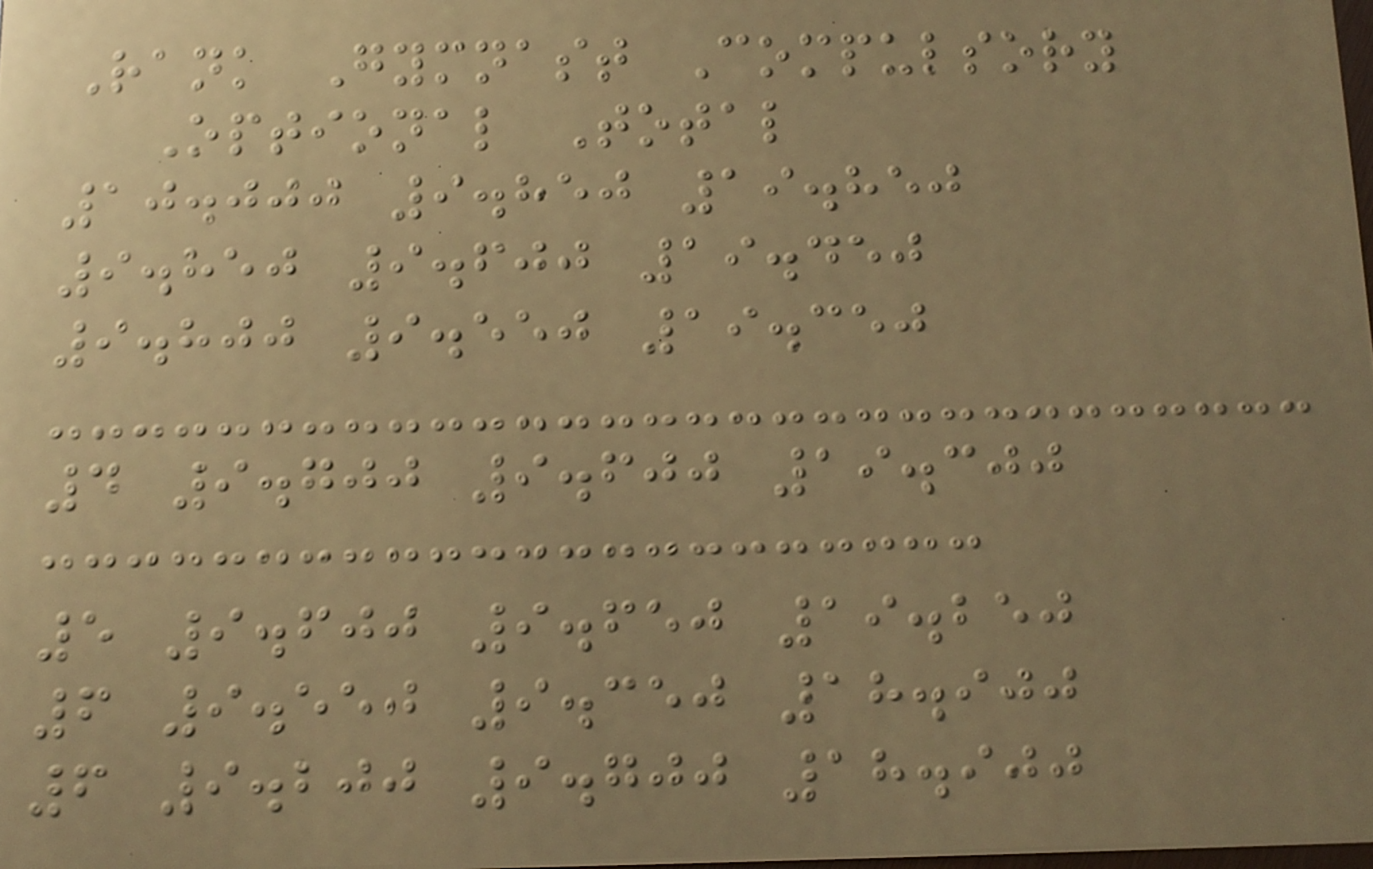Rank Gymnast Compulsory
Optional Total
10.000 9.850 19.850
9.850 9.600 19.450
9.800 9.550 19.350
4 9.700 9.600 19.300
5 9.600 9.650 19.250
6 9.550 9.350 18.900
6 9.200 9.700 18.900
